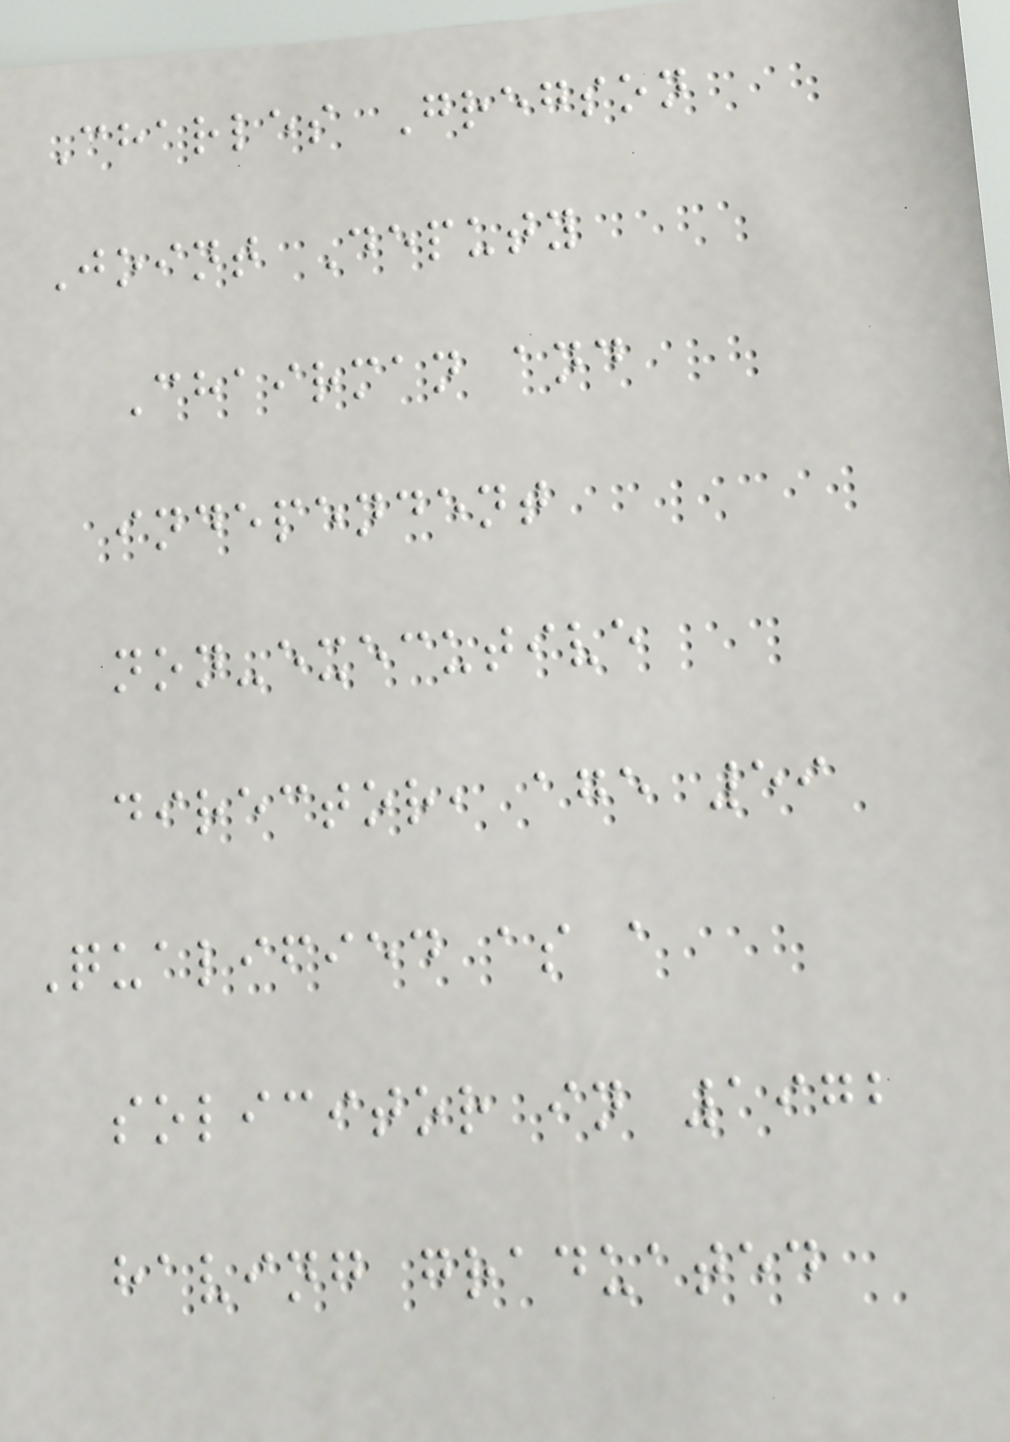Charles Gregson
Joint Deputy
Chairman and
independent
non-executive
director, age 59
Qualified as a
solicitor in 1972
having graduated
